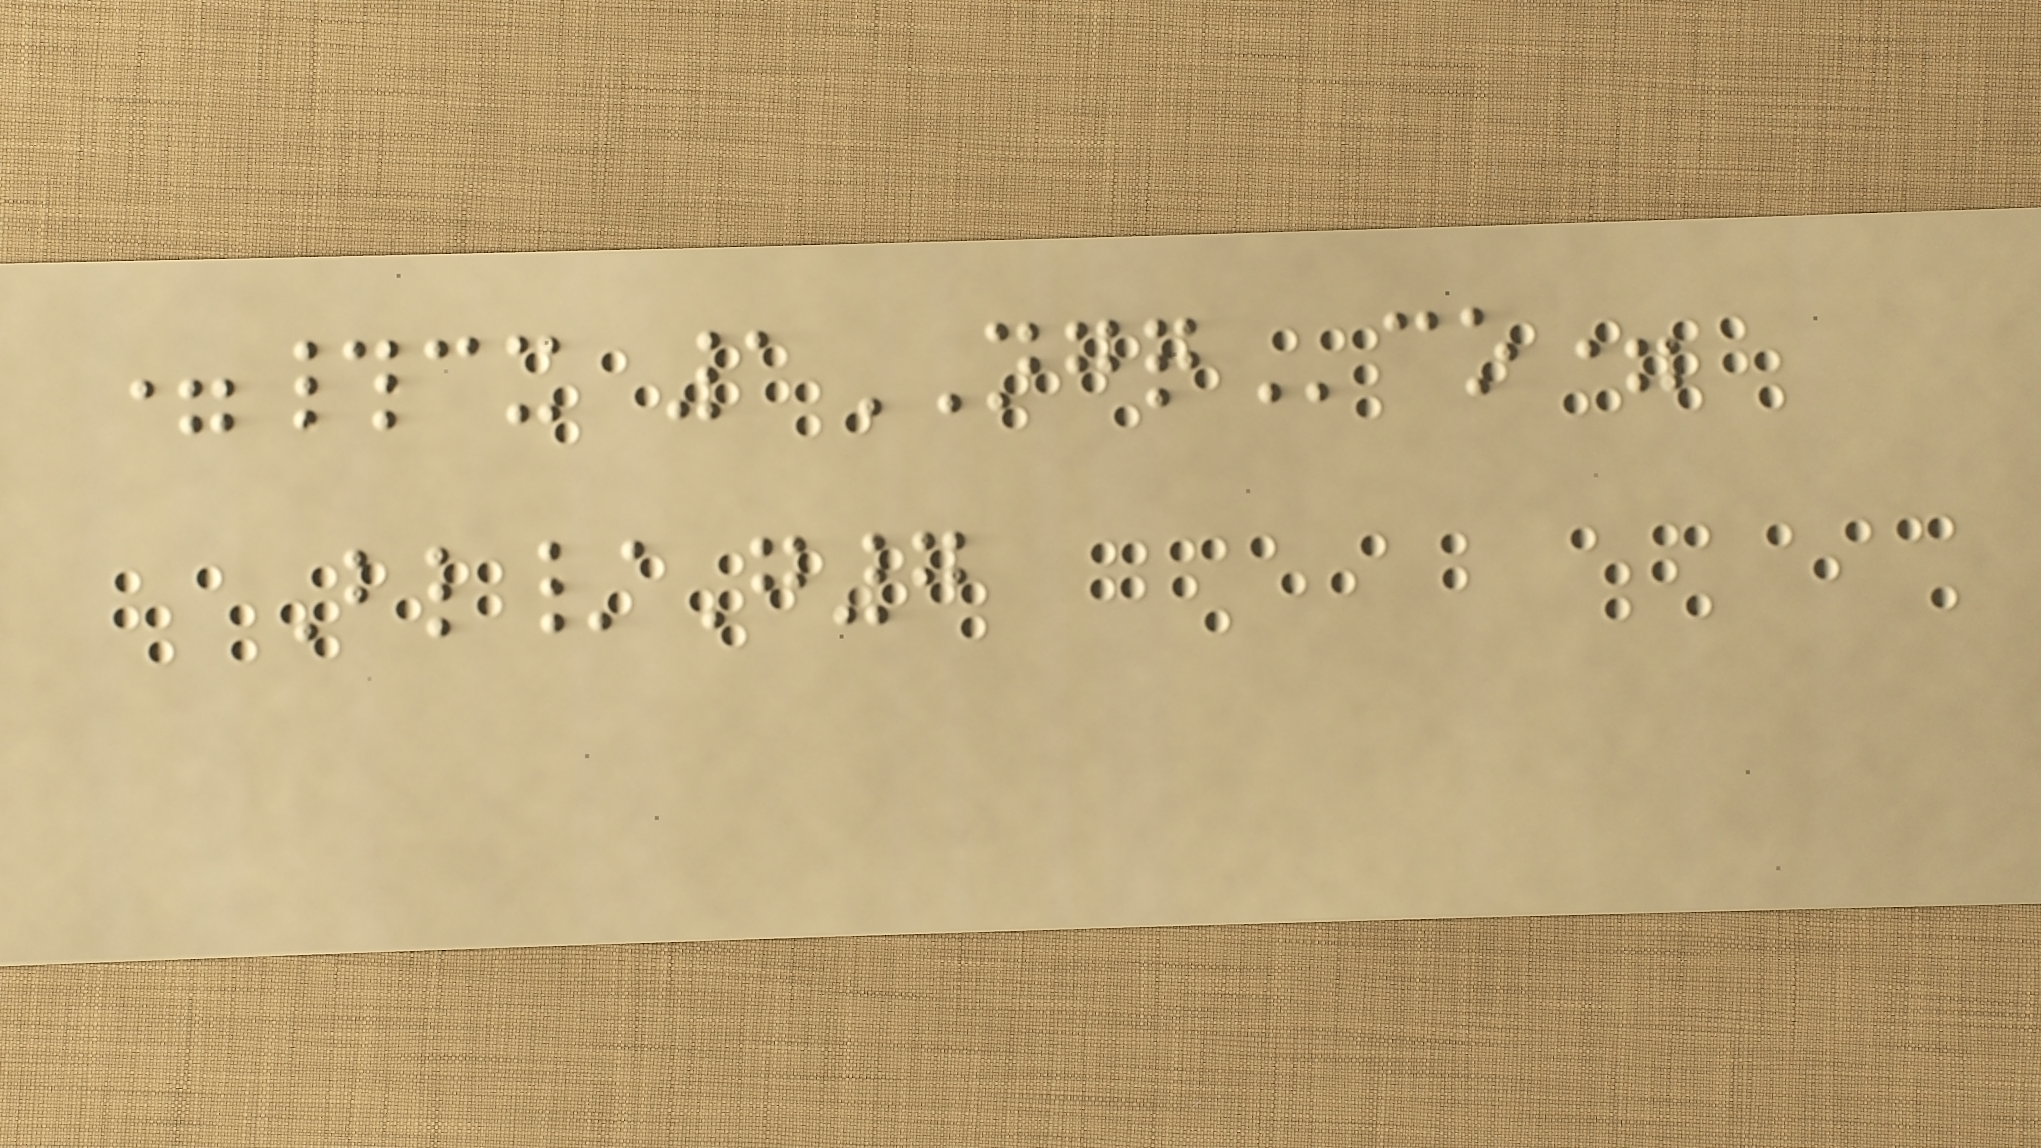=#cx 1NGQco=
Bl/G7
